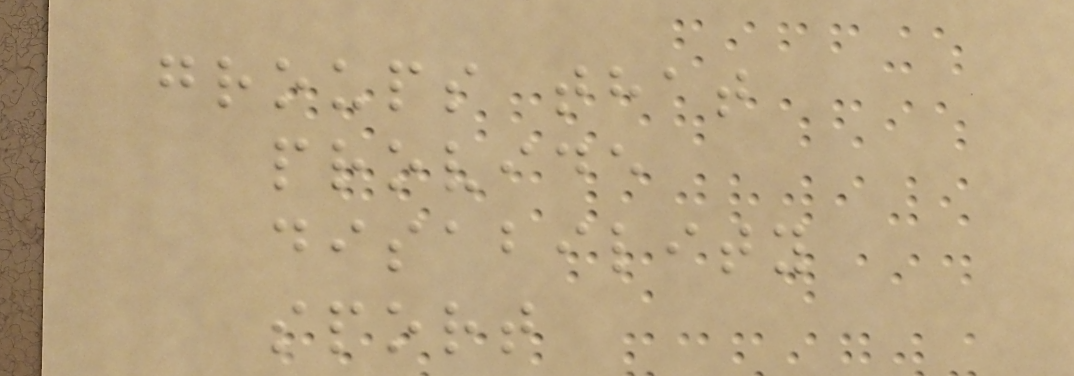groups that
provide
disability
sport
